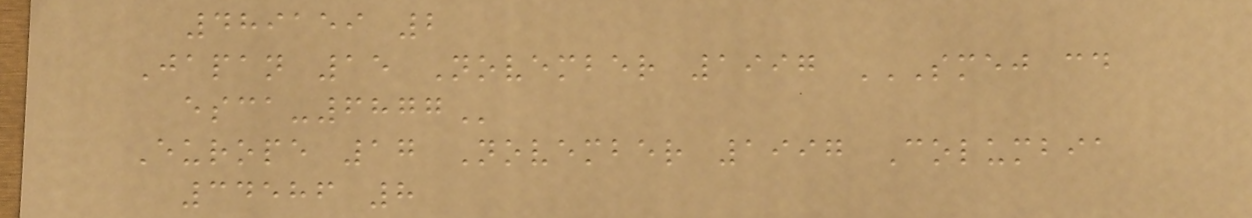489159 2
Japan 15 November 1997 SMEJ CD
ESCA-6877
Europe 17 November 1997 Columbia
34586 8
